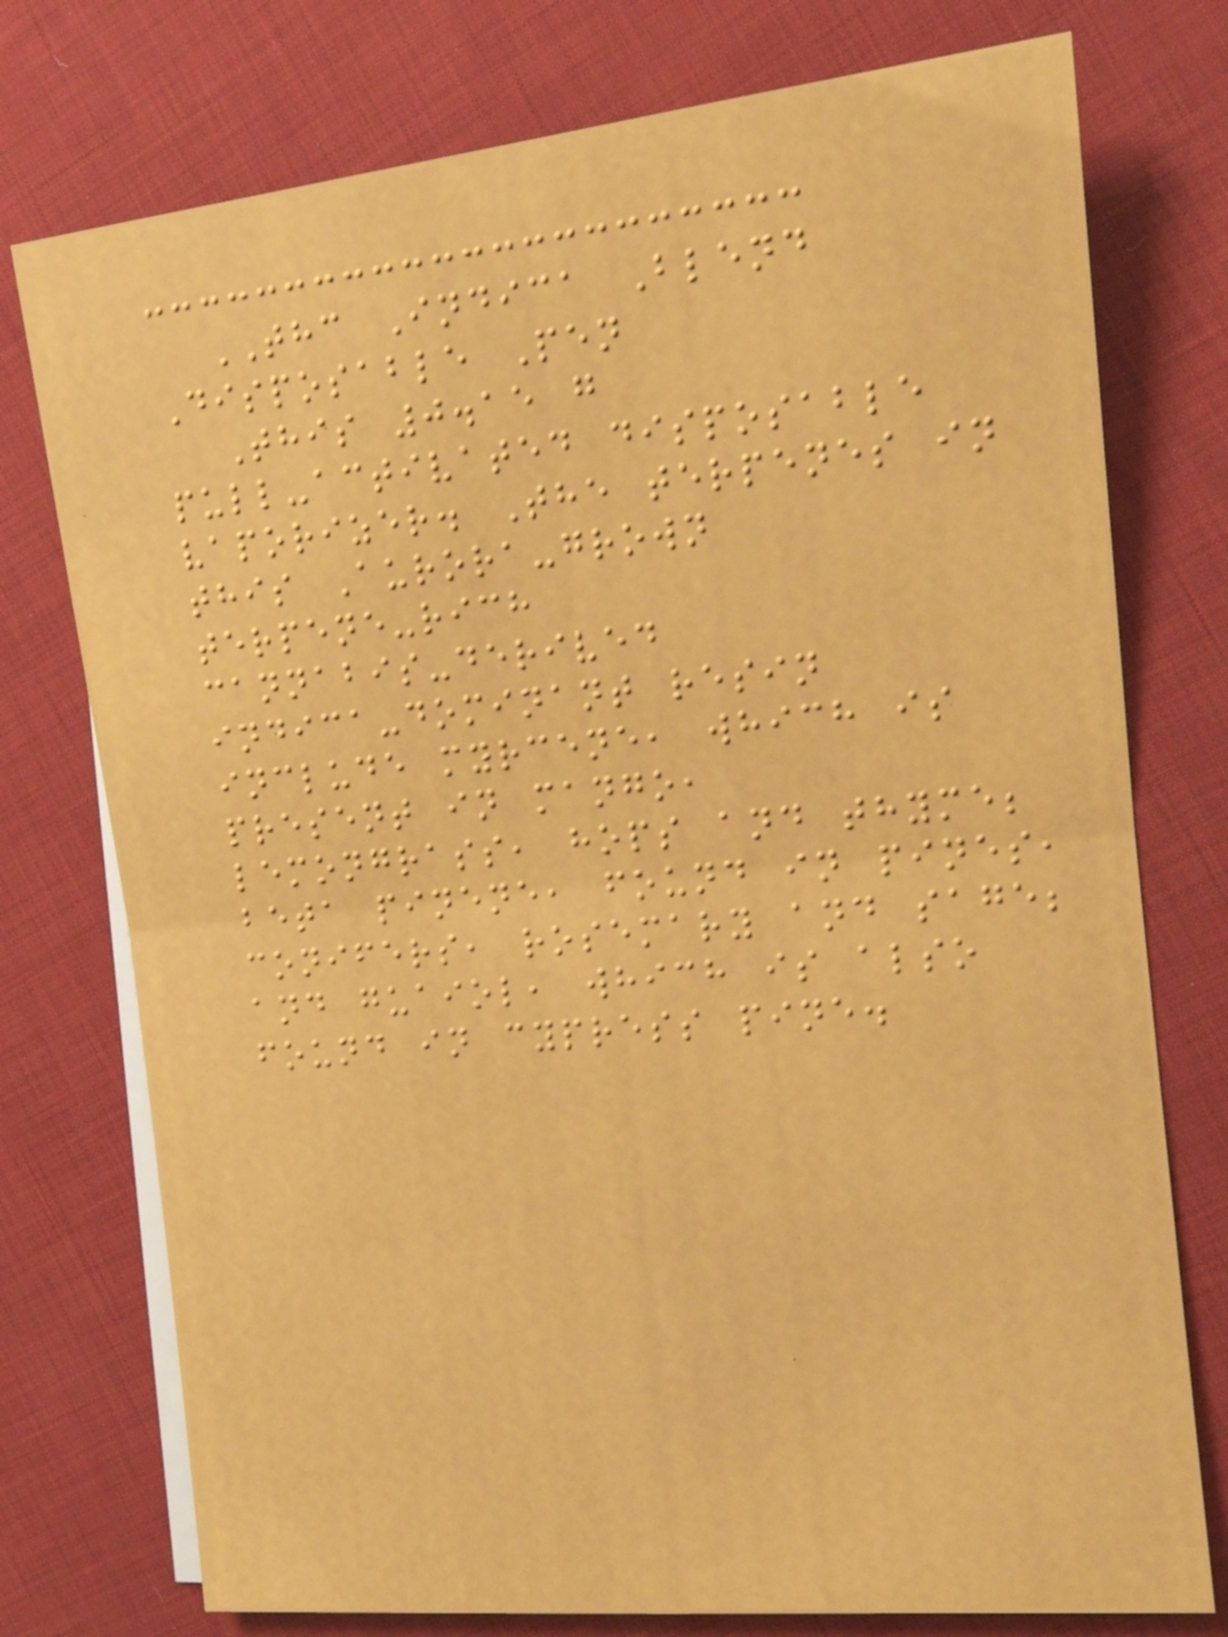THC Indica Blend
Disposable Pen
This 0.15 g
pull-activated disposable
vaporizer. The terpenes in
this Aurora-grown
terpene-rich
cannabis-derived
indica-dominant resin
include myrcene, which is
present in mango,
lemongrass, hops and thyme;
beta pinene, found in pines,
conifers, rosemary and sage;
and guaiol, which is also
found in cypress pine.
